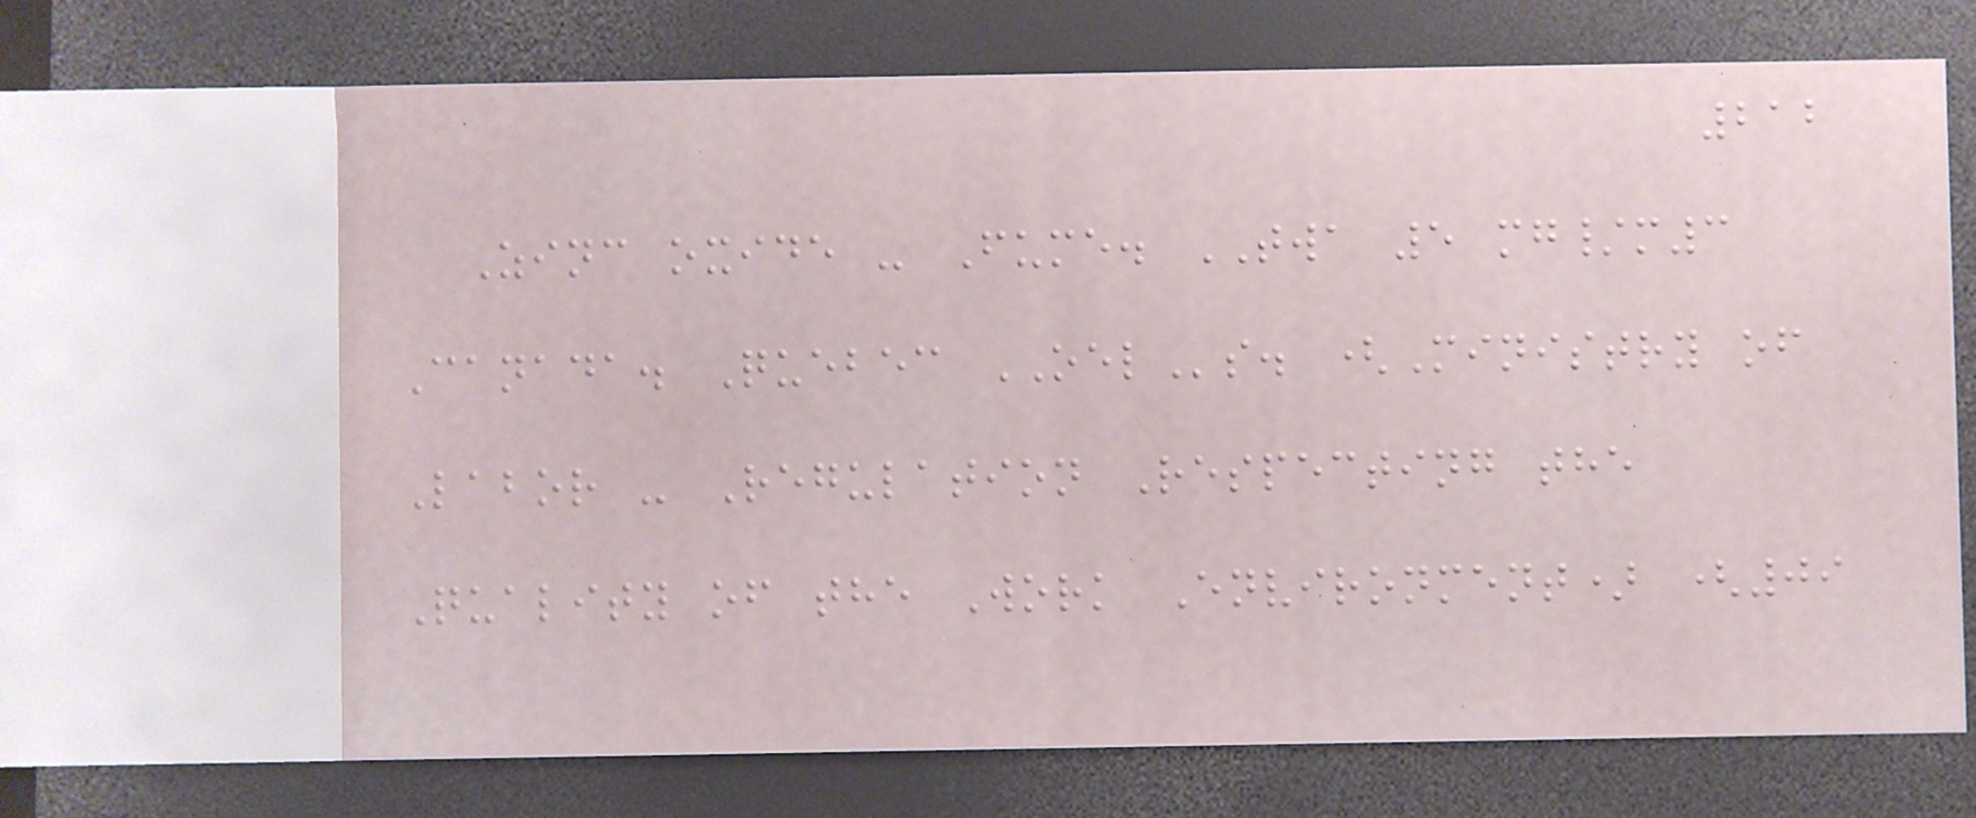212
Zinc oxide - Fume. TWA 5 mg/m3
Canada. Quebec OELs. (Ministry of
Labor - Regulation Respecting the
Quality of the Work Environment) (09
